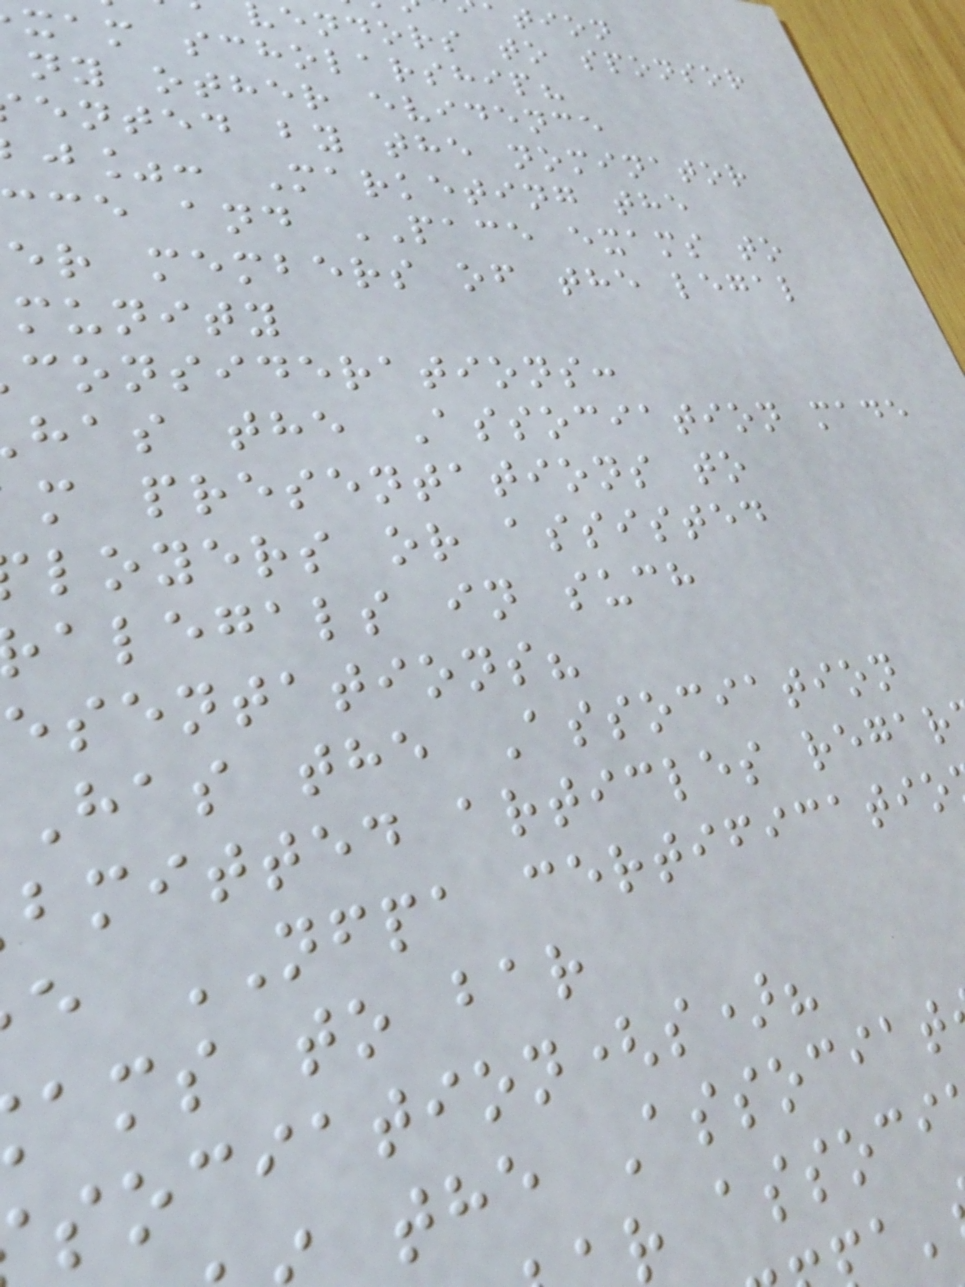endors to sponsor
xam scholarship?
ny other evidence
ented by the nominator
j%: Marketing the
cce and PACE exams to
er members of the legal
munity
considerations:
has the Association made
m presentations to
loyers or assisted
alegals in such
esentations?
Has the Association
bmitted articles regar
e NFPA certificatio
ams to bar
sociation(s)?
the Associat
r associ
